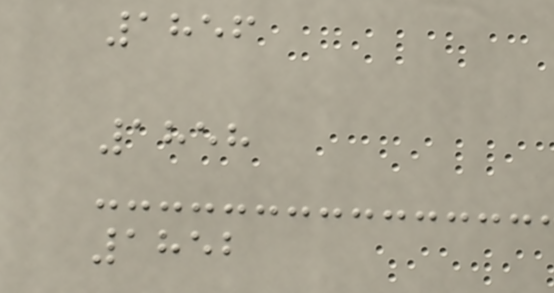1856
1858
1852
